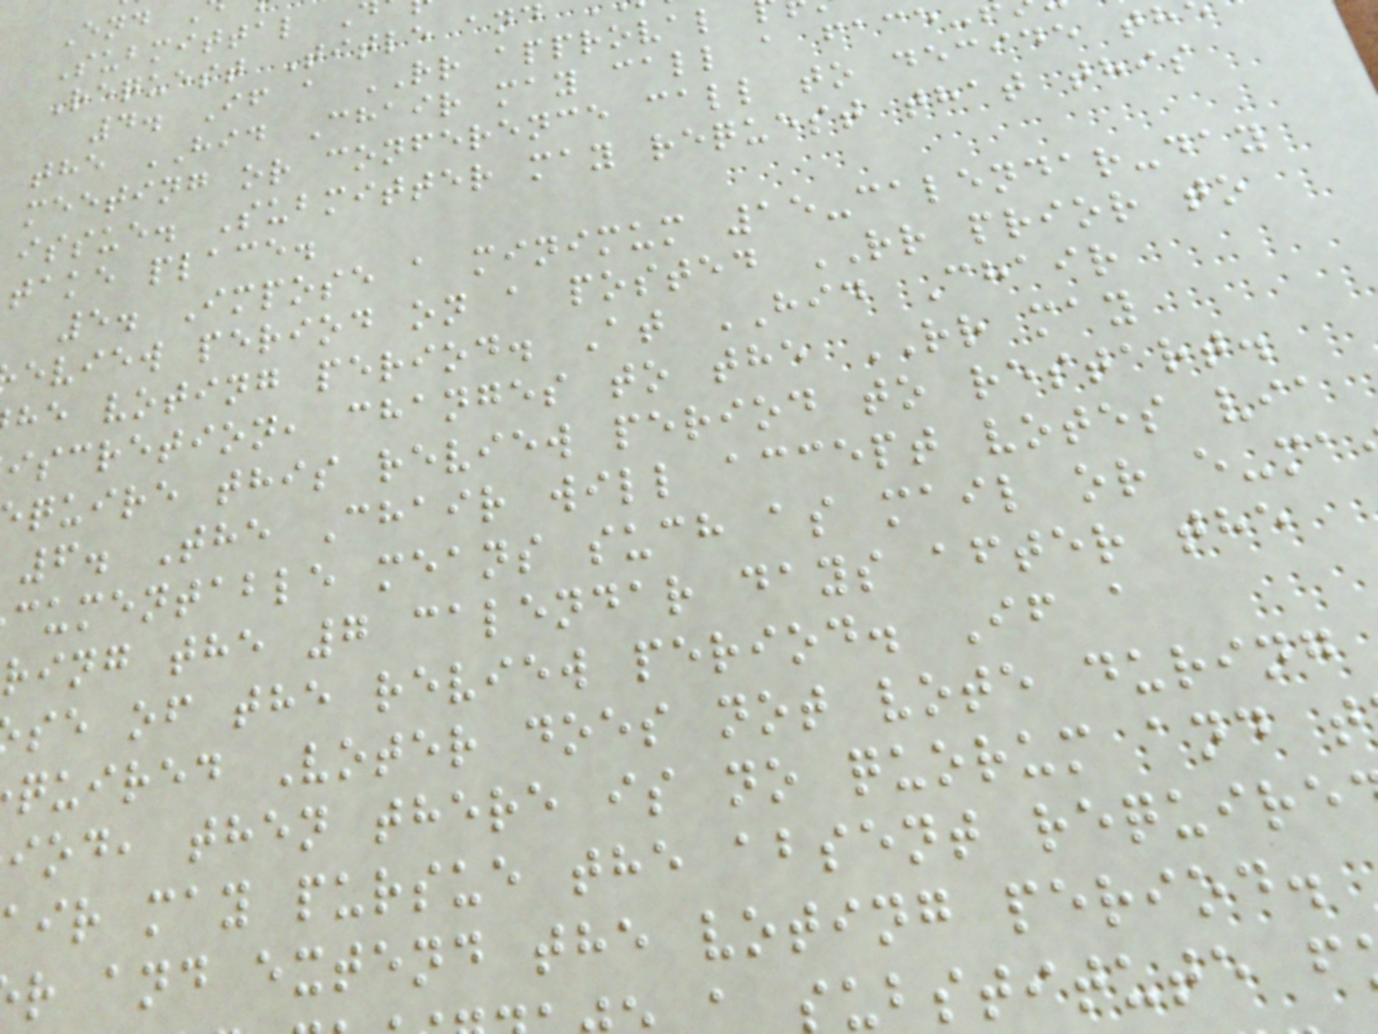Submittal
Request Title and
4. If a RR approval
the HID Chair may call a face
meeting or conference call to decide th
issue. Submitter may request that this
take place.
5. Impose a minimum 15-calendar-day
eview period on a posted RR prior to
he voting period. At HID Chair
iscretion, changes to the RR may
quire this review period to restart.
6. The Chair will accept votes via
cumentable means such as mail or e-ma
ring the 7 calendar days after the
se of the review period. If a
quired Voter does not vote during
iod, then there is no quorum and t
ir may pursue the absent require
r and extend the voting period.
substitute f
